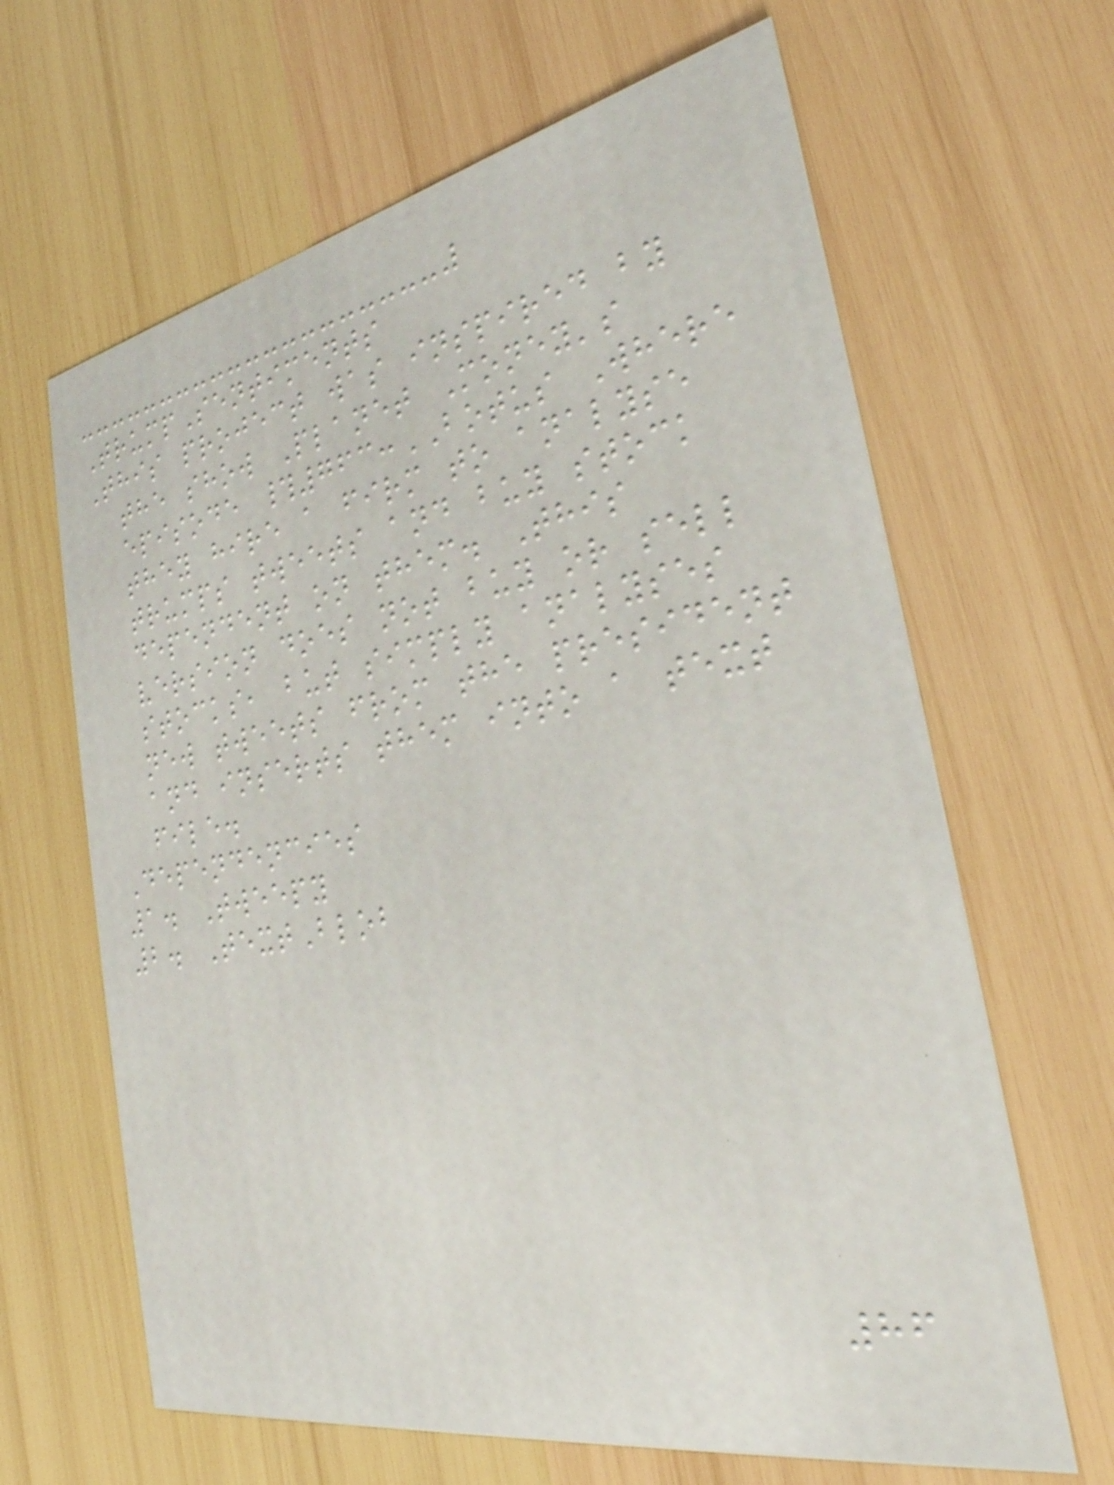TrumpSentiments
This project was inspired by
the show Planet Money's
episode #763:BOTUS Where
they hire a firm to analyse
trumps tweets and buy stock
dependent on them. This
version does not buy or sell
stocks, but simply analyses
new tweets from the president
and inserts them into a text
file.
Dependencies
1. Tweepy
2. TextBlob
86
